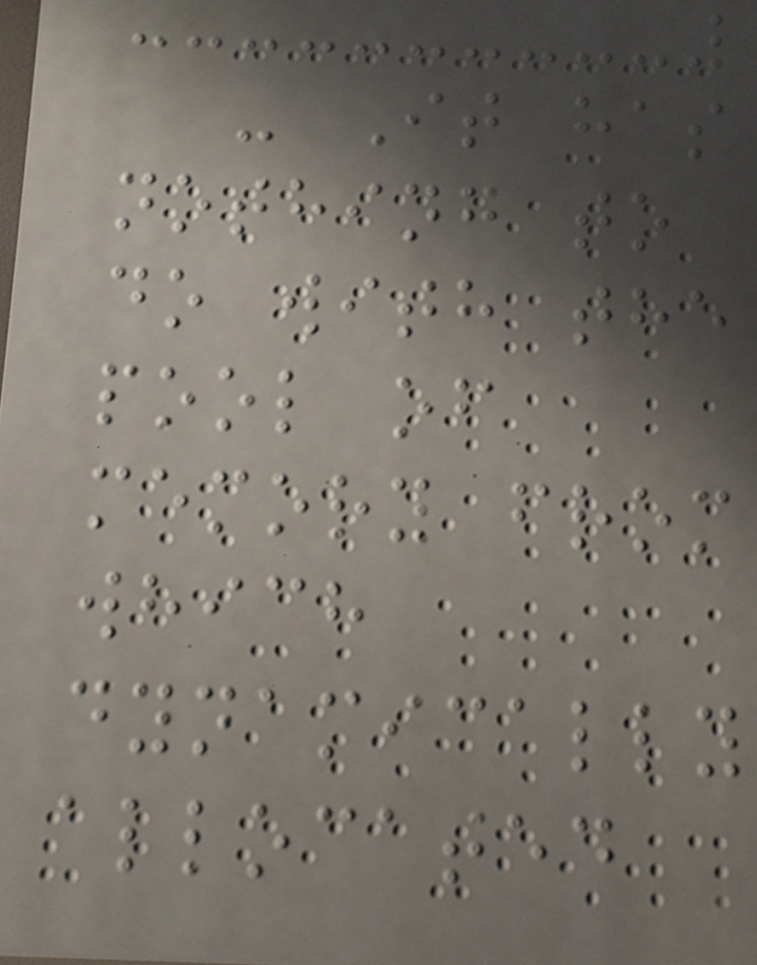- It has
nothing to
do with the
pool of
memory from
which
dynamically
allocated
